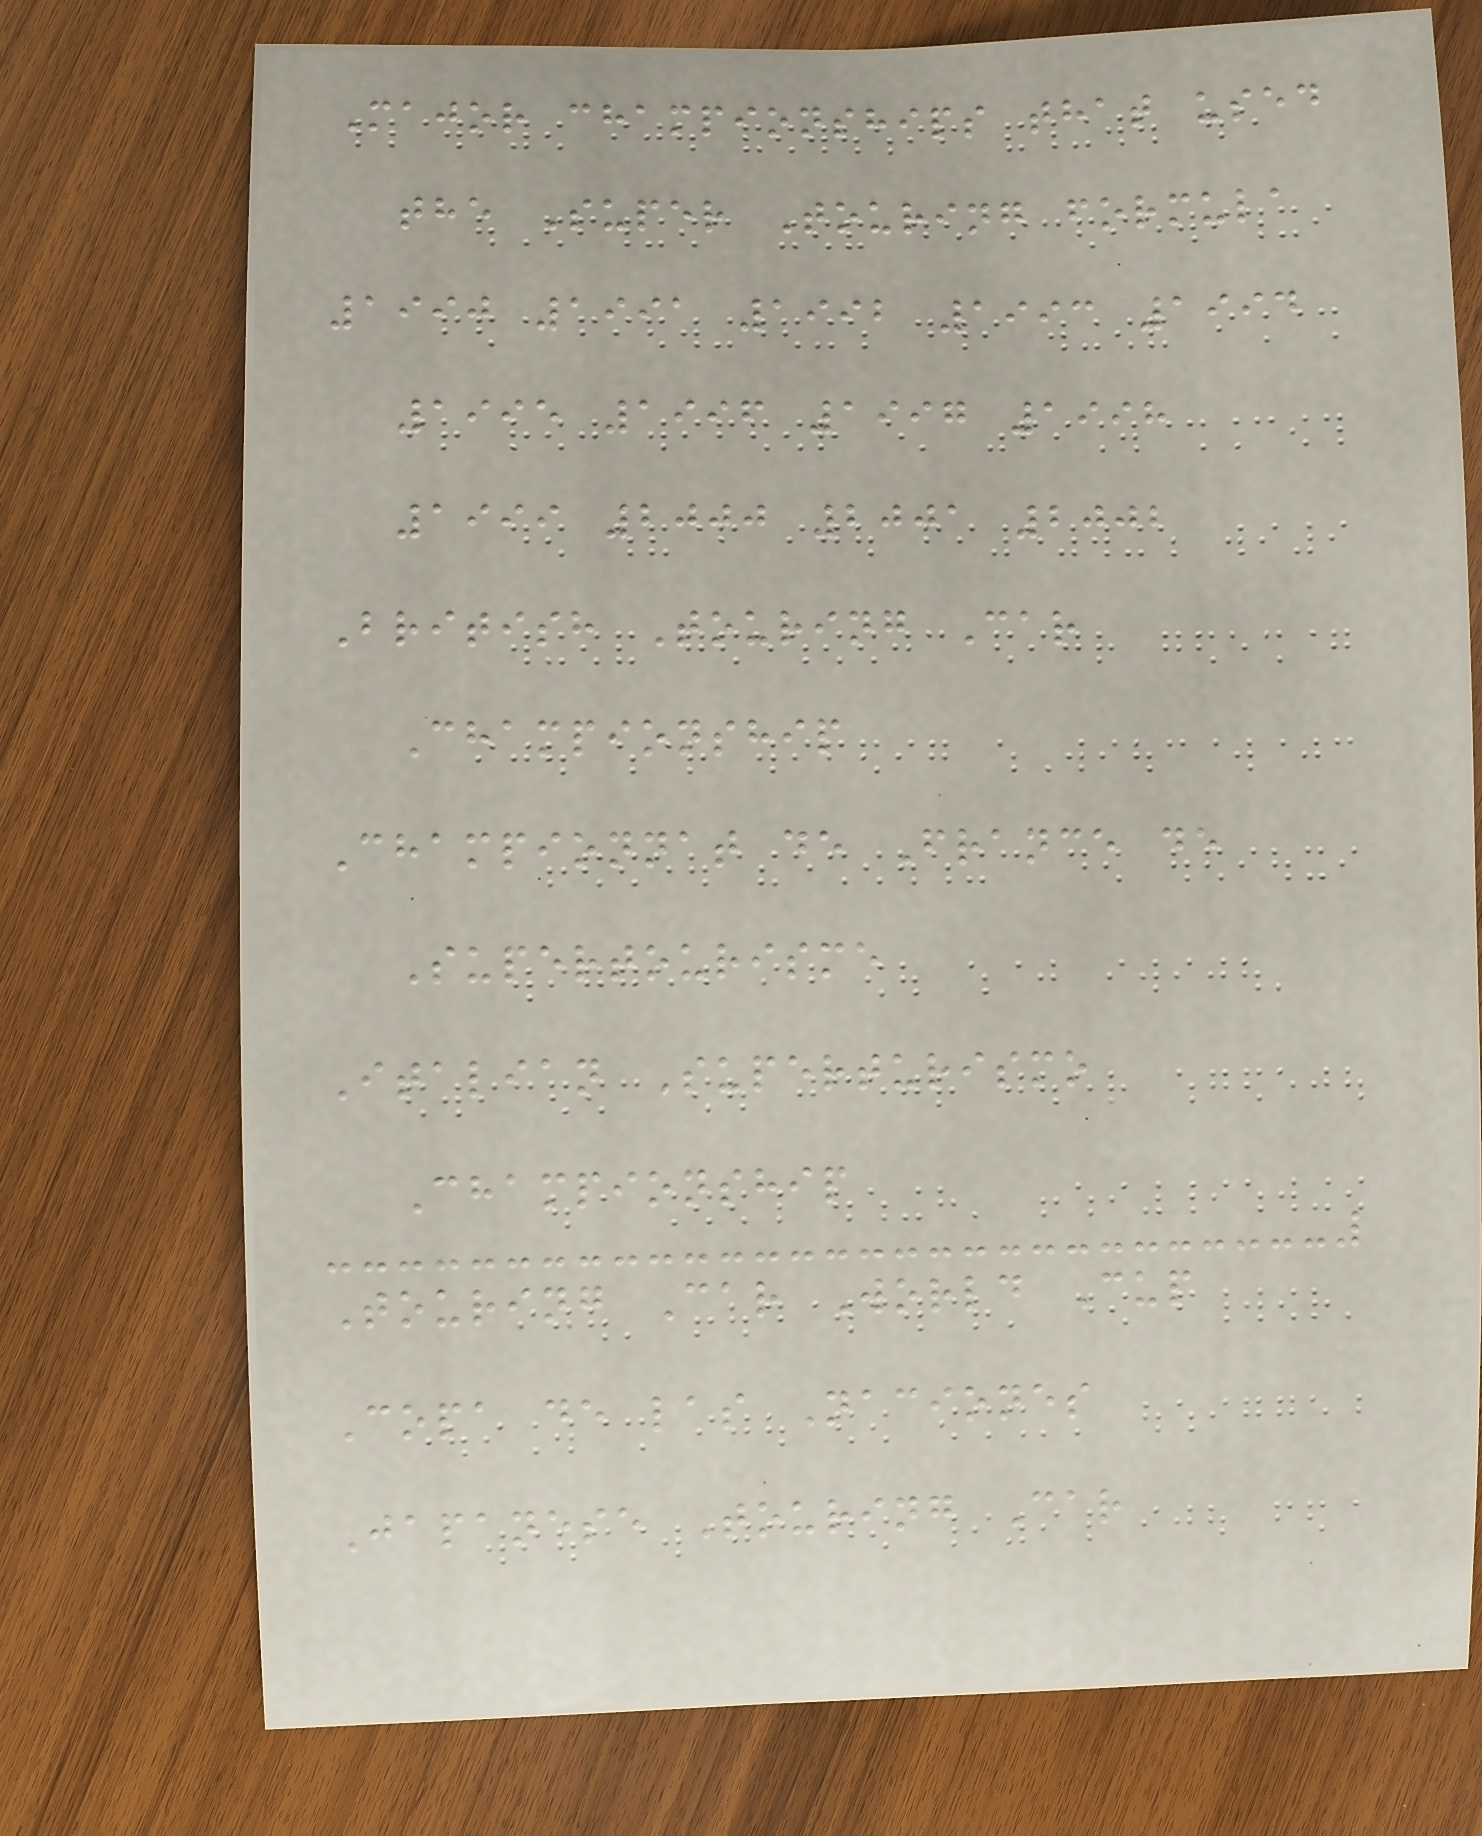Major championships that used
the Super Touring formula
1990 1991 1992 1993 1994
1995 1996 1997 1998
1999 2000 2001 2002
British Touring Car
Championship
Championnat de France de
Supertourisme
Italian Superturismo
Championship
Touring Car World Cup
Copa de las Naciones
Japanese Touring Car
